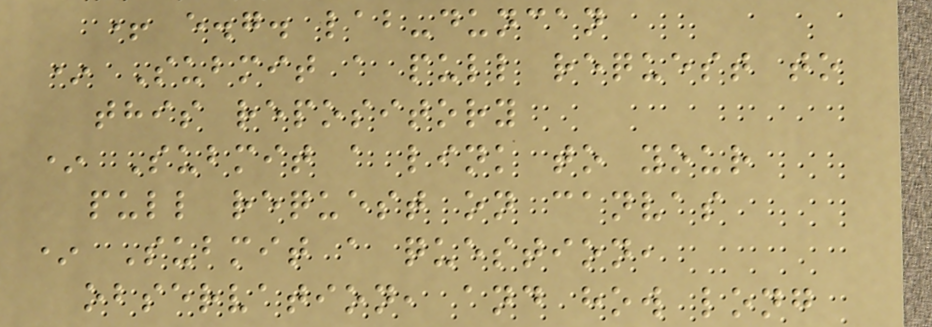+ e.g. lab-duncan
* Submit a pull request to
this repository
* Submit a link to your
pull request on canvas
* Submit a question,
observation, and how long
